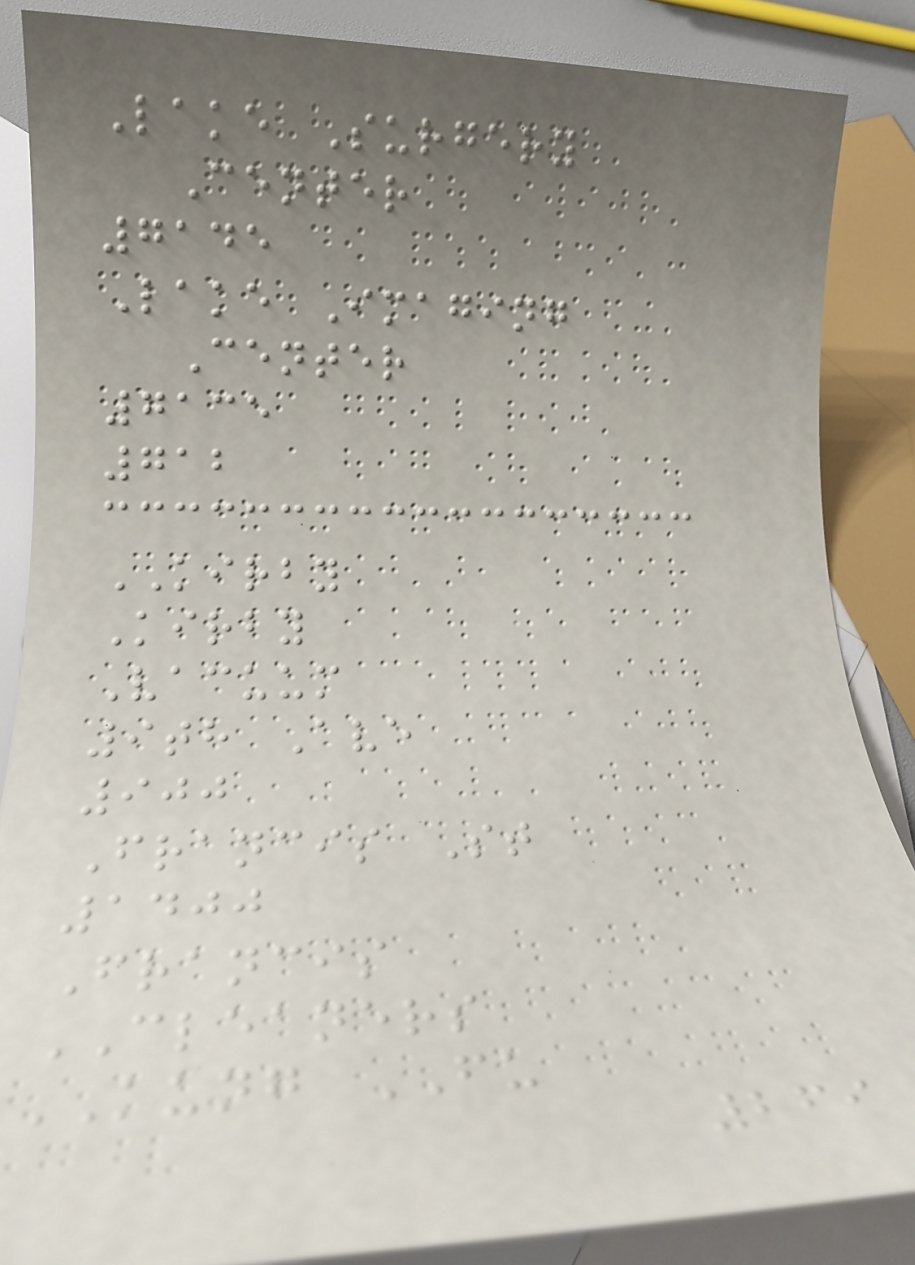Lake Surgery
Center
7145
Lake Imaging
Center
7135
712
KIRBY
Kirby
Vacuum
9th Ave
900
Francis St
1400
Francis
CLEANERS
KUNG FU
269
